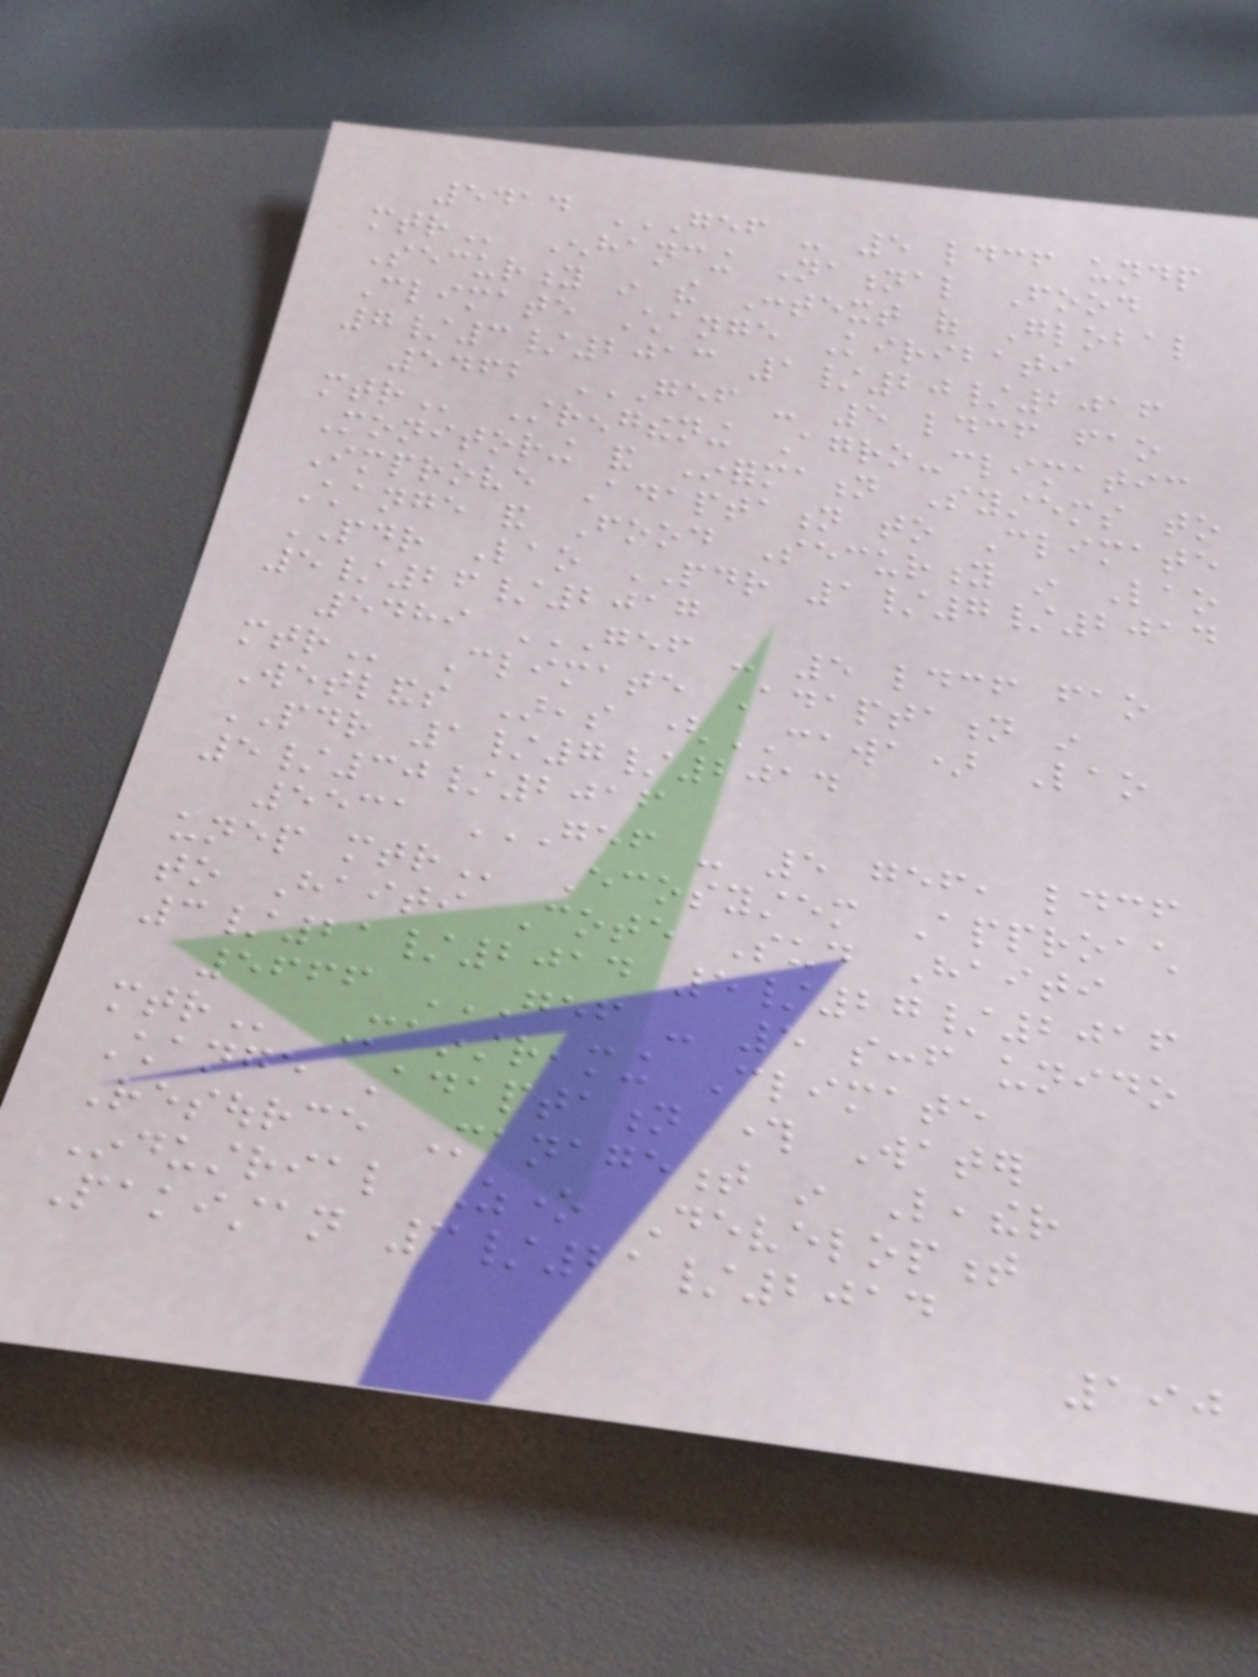5414 GEF - 5 LDCF UNDP
MTR Enhancing National Food
Security in the Context of Global
Climate Change Kiribati
7/3/2013 1/20/2016
5462 GEF - 5 LDCF FAO
MTR Strengthening Agro-climatic
Monitoring and Information Systems to
Improve Adaptation to Climate
Change and Food Security in Lao
PDR Lao PDR 1/7/2014
5/26/2017
5489 GEF - 5 LDCF FAO
MTR Climate Adaptation in
Wetlands Areas (CAWA) Lao
PDR 1/7/2014
5/30/2016
5531 GEF - 5 GEF, LDCF
UNEP MTR Ecosystem Approach
to Haiti Cote Sud Haiti
3/21/2014 5/27/2016
5666 GEF - 5 SCCF UNIDO
MTR Mainstreaming Climate
Change Adaptation through Water
Resource Management in Leather
Industrial Zone Development
Pakistan 3/21/2014
190
